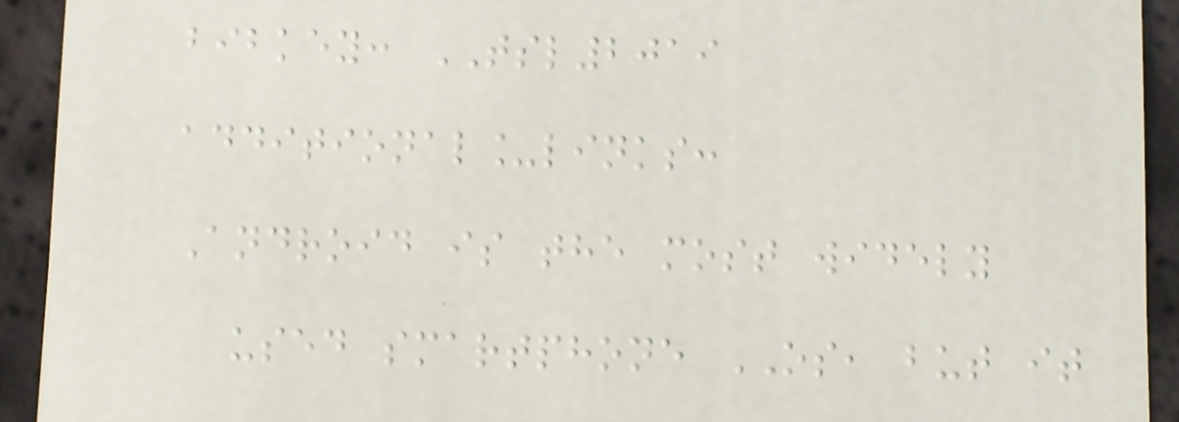bibkey: TSL2019
additional_links:
Android is the most widely
used smartphone OS, but it
